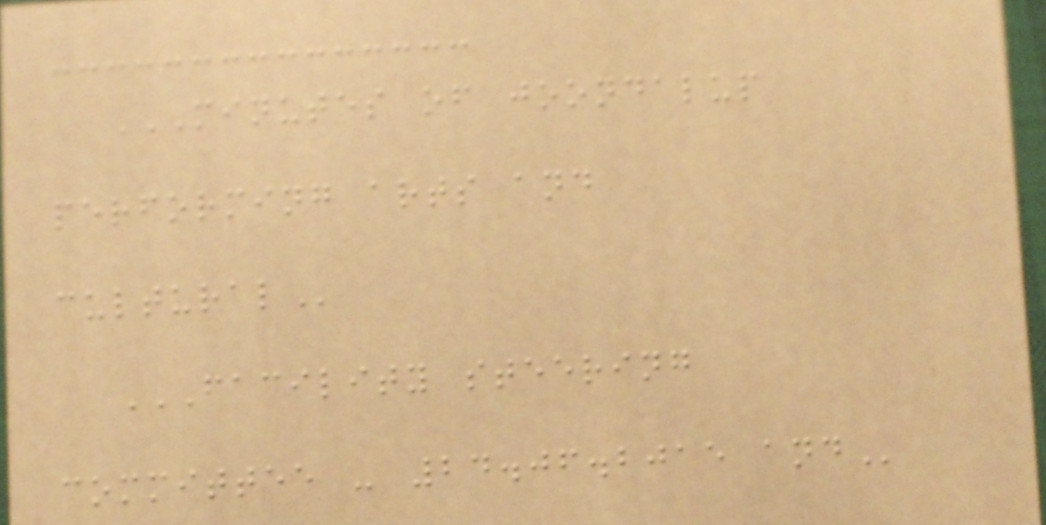MINUTES OF JOONDALUP
PERFORMING ARTS AND
CULTURAL
FACILITY STEERING
COMMITTEE - 24.06.2015 AND
